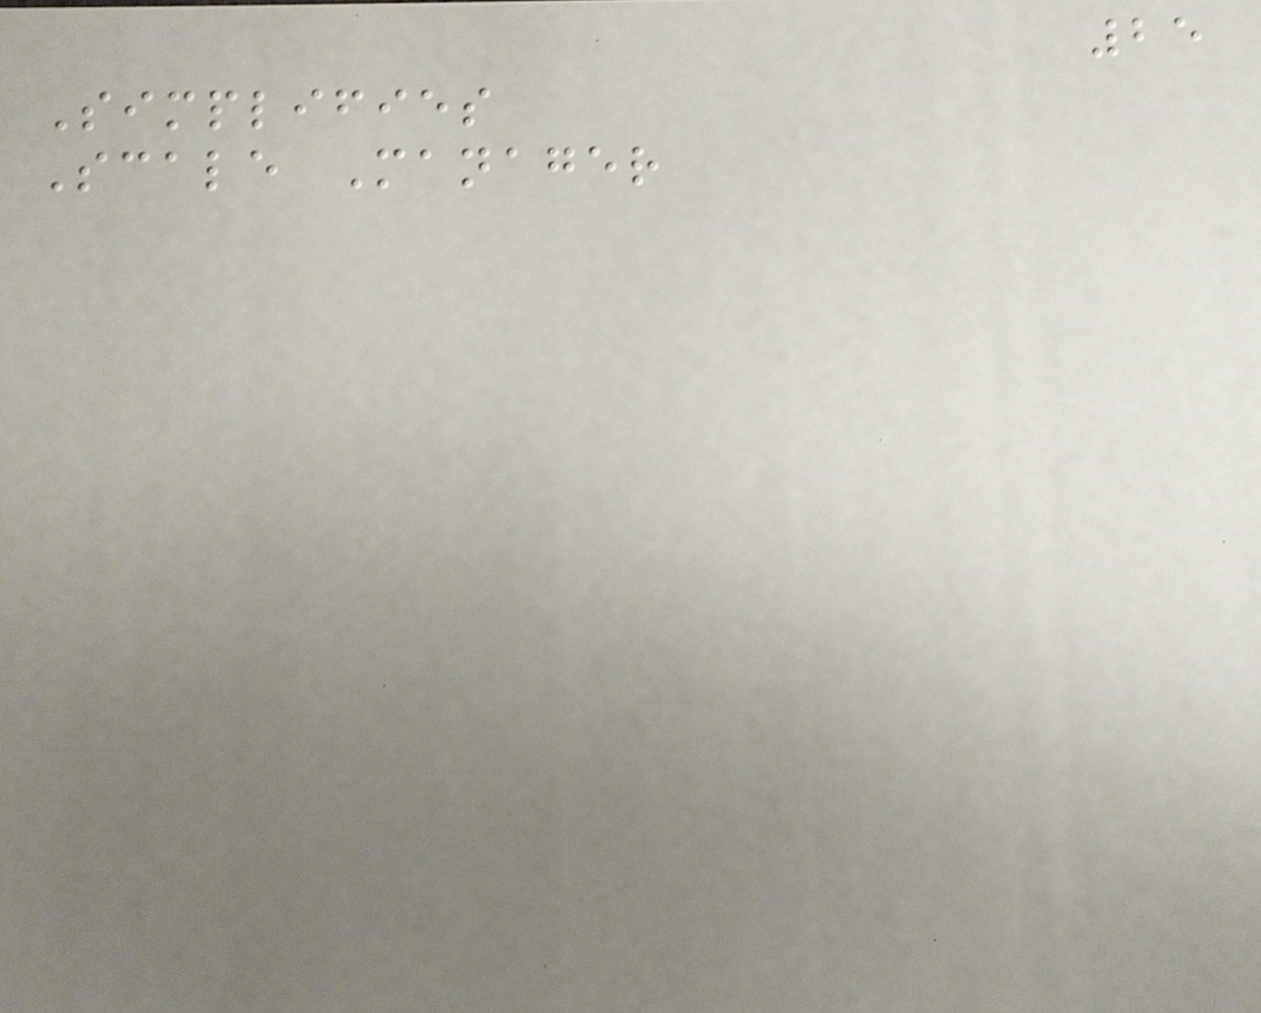25
Simplifies
Scale Manager
